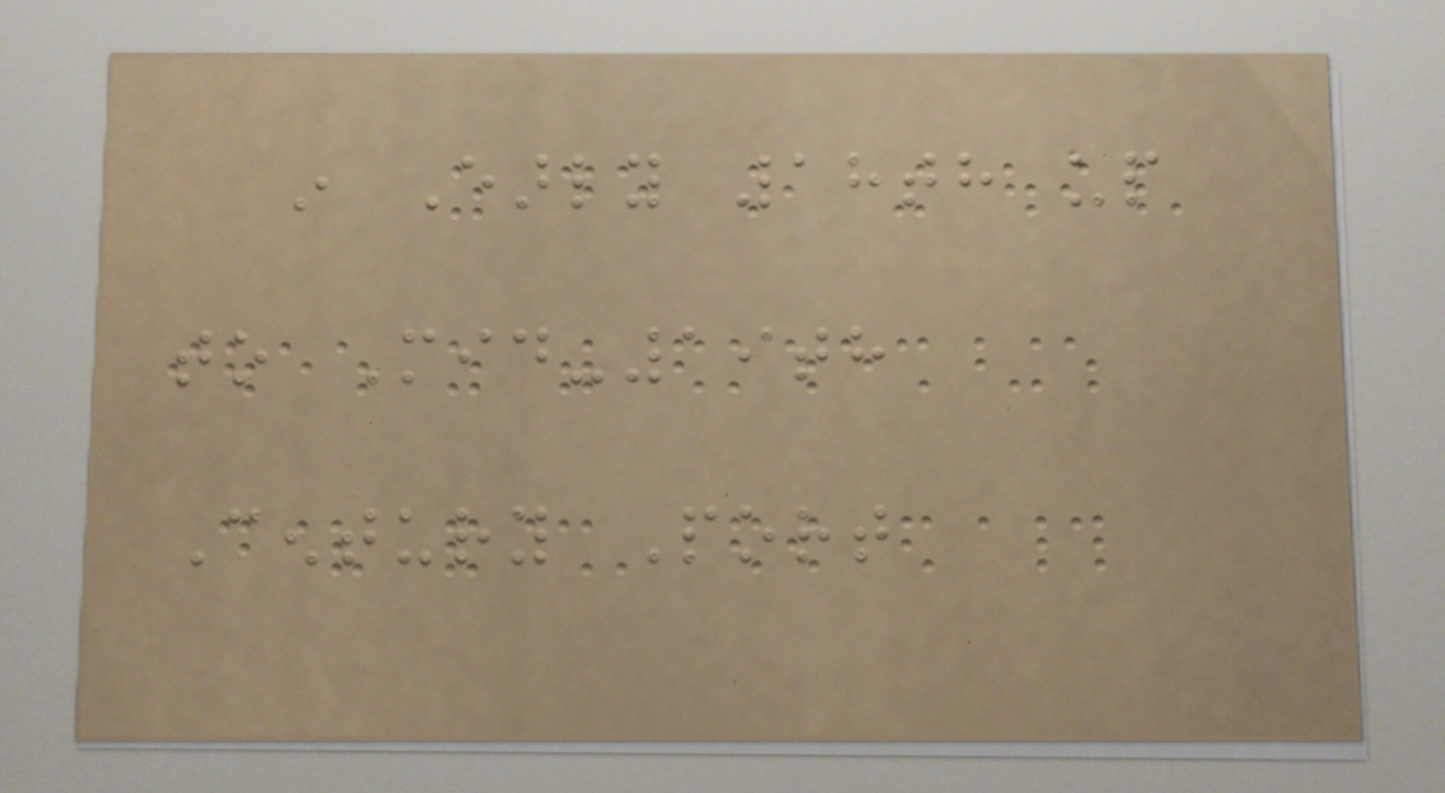in Early 18th up
to Mid-19th
Century Port
